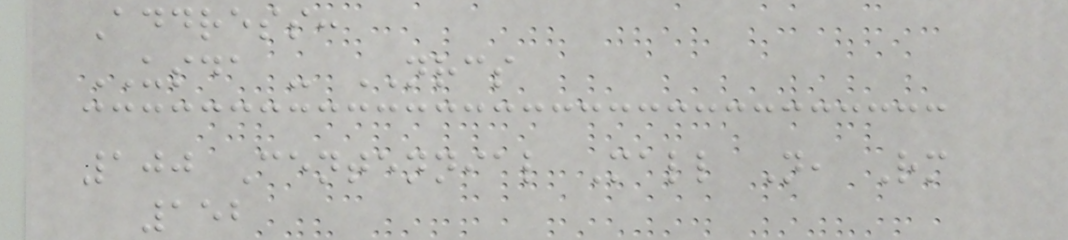Address:
USDA - NRCS
100 Centennial Mall N, Rm
152
